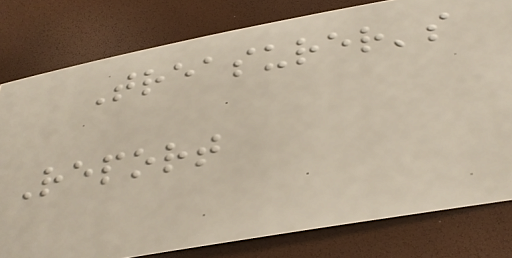Treasurer's
Report
